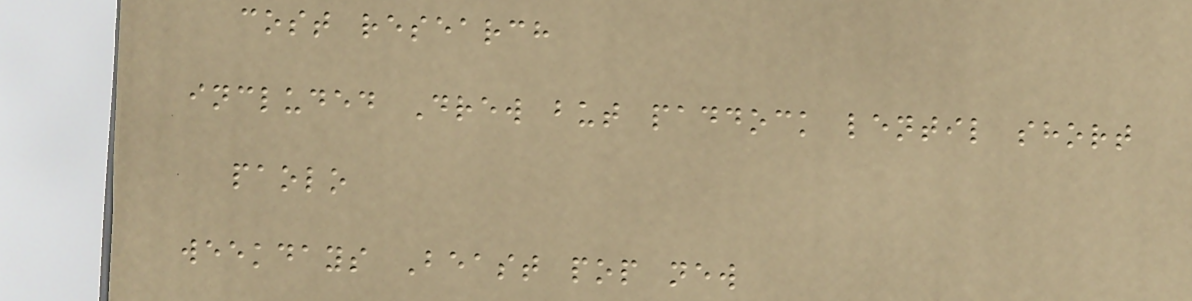cost research
included Drew but paddock lentil short
paolo
weekdays Beast pop new
